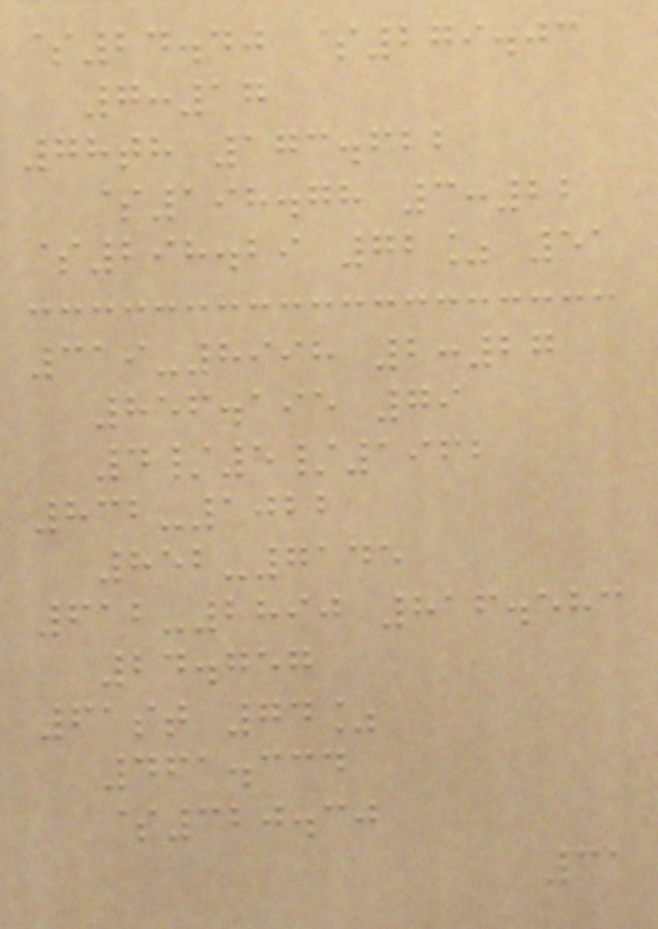$24.40 $279.03
7:17
78th 173.622
$198.78 3:22
$298.29 72% 51
319-8998 2:27
856.195 79
4/5/1962
832-1022
852-7145
612-2890 816.583
24.757
61st 74%
461.334
$320.30
31
